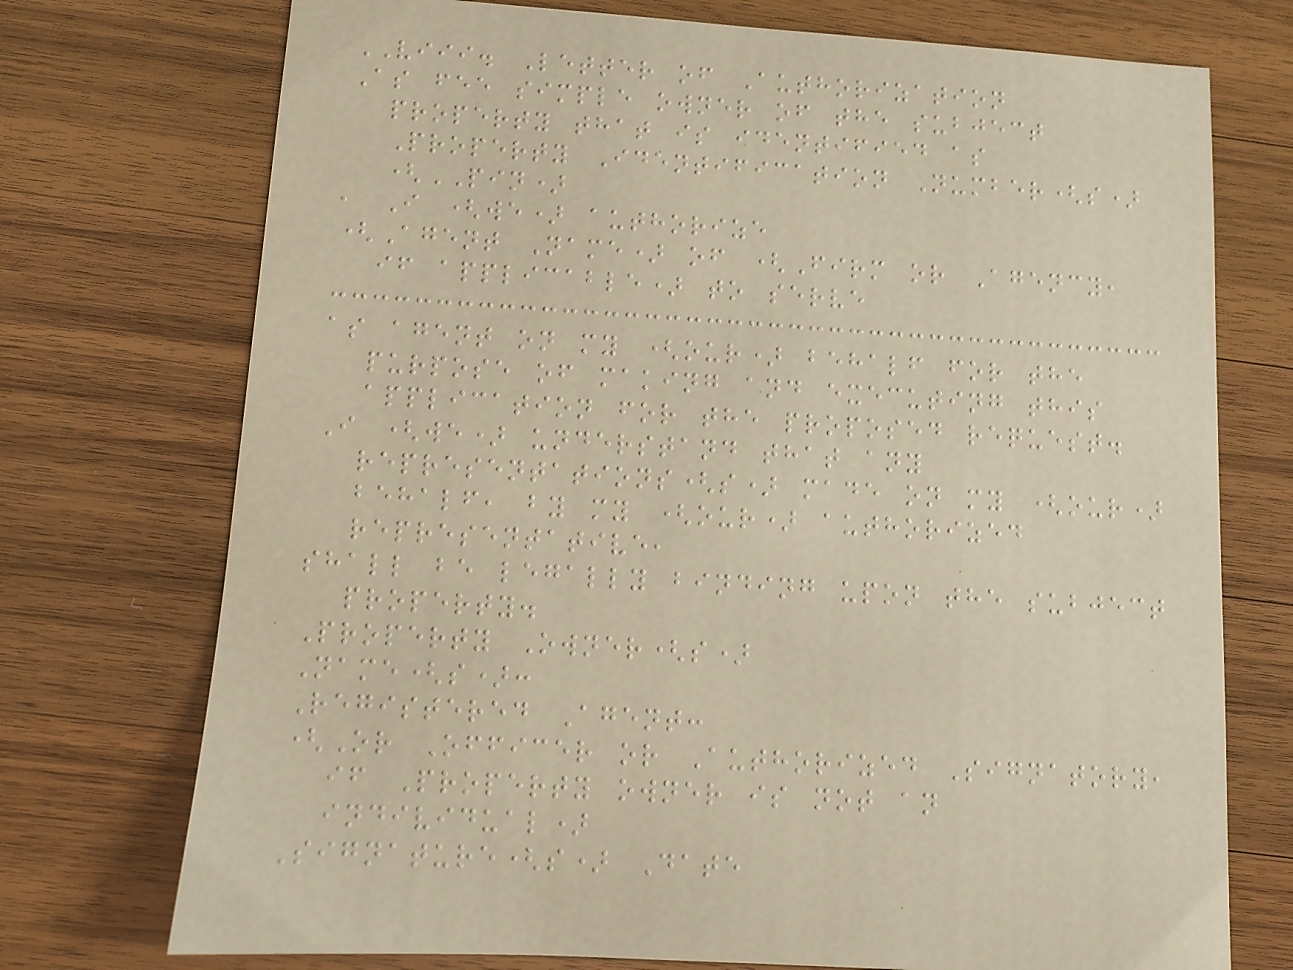VIII. Letter of Authorization
As fee simple owner of the subject
property that is identified as
Property Identification Number(s)
(PIN)
, I (we) authorize
(Agent Name) of (Firm or Agency,
if applicable) to serve
as agent on my (our) behalf for the
purpose of making and executing this
application for the proposed request.
I (we) understand that any
representations(s) made on my (our)
behalf, by my (our) authorized
representative,
shall be legally binding upon the subject
property.
Property Owner(s)
Name(s):
Registered Agent:
(Or Officer or Authorized Signatory,
if Property owner is not an
individual)
Signature(s) Date
